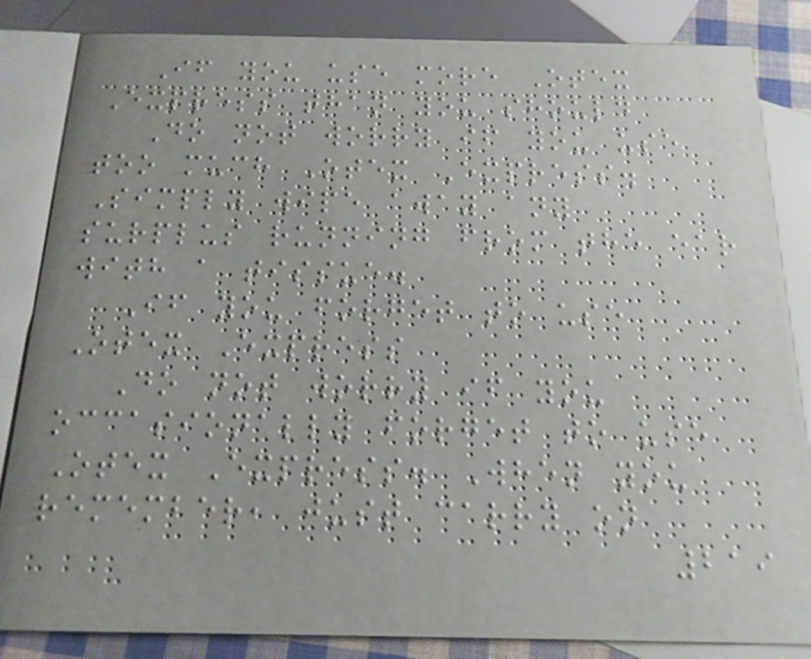If you use more Otex
Express than you should
Do not worry if you use
too much Otex Express.
Simply wipe away any
surplus running from the ear
with a tissue.
If you forget to use
Otex Express
Do not worry if you
occasionally forget to use
Otex Express. When you
remember, just carry on
219
